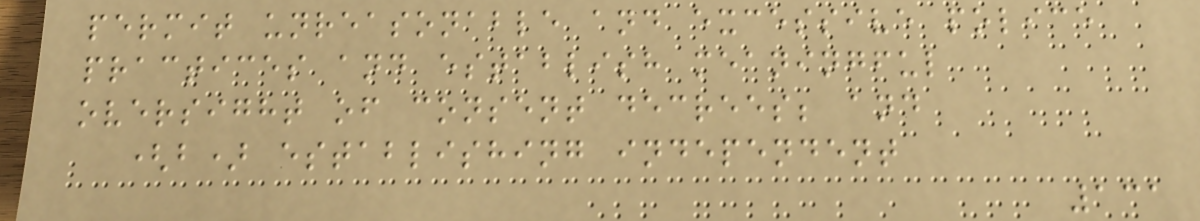permit unreasonable and excessive police
practices and establish meaningful
oversight of consent decrees; and
(b) establishing independent
131
